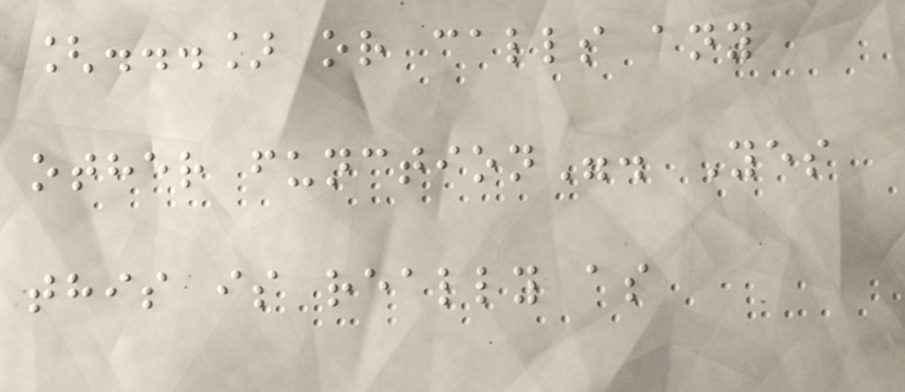[...] or calls any
other function". Yes
this is really as
